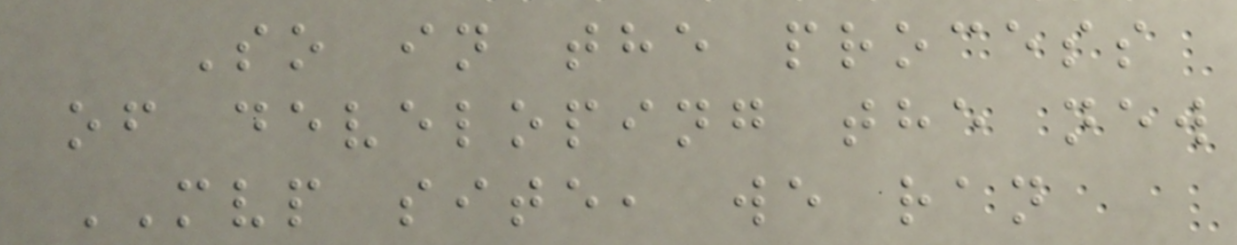So in the process
of developing the new
MVP site, we ran
